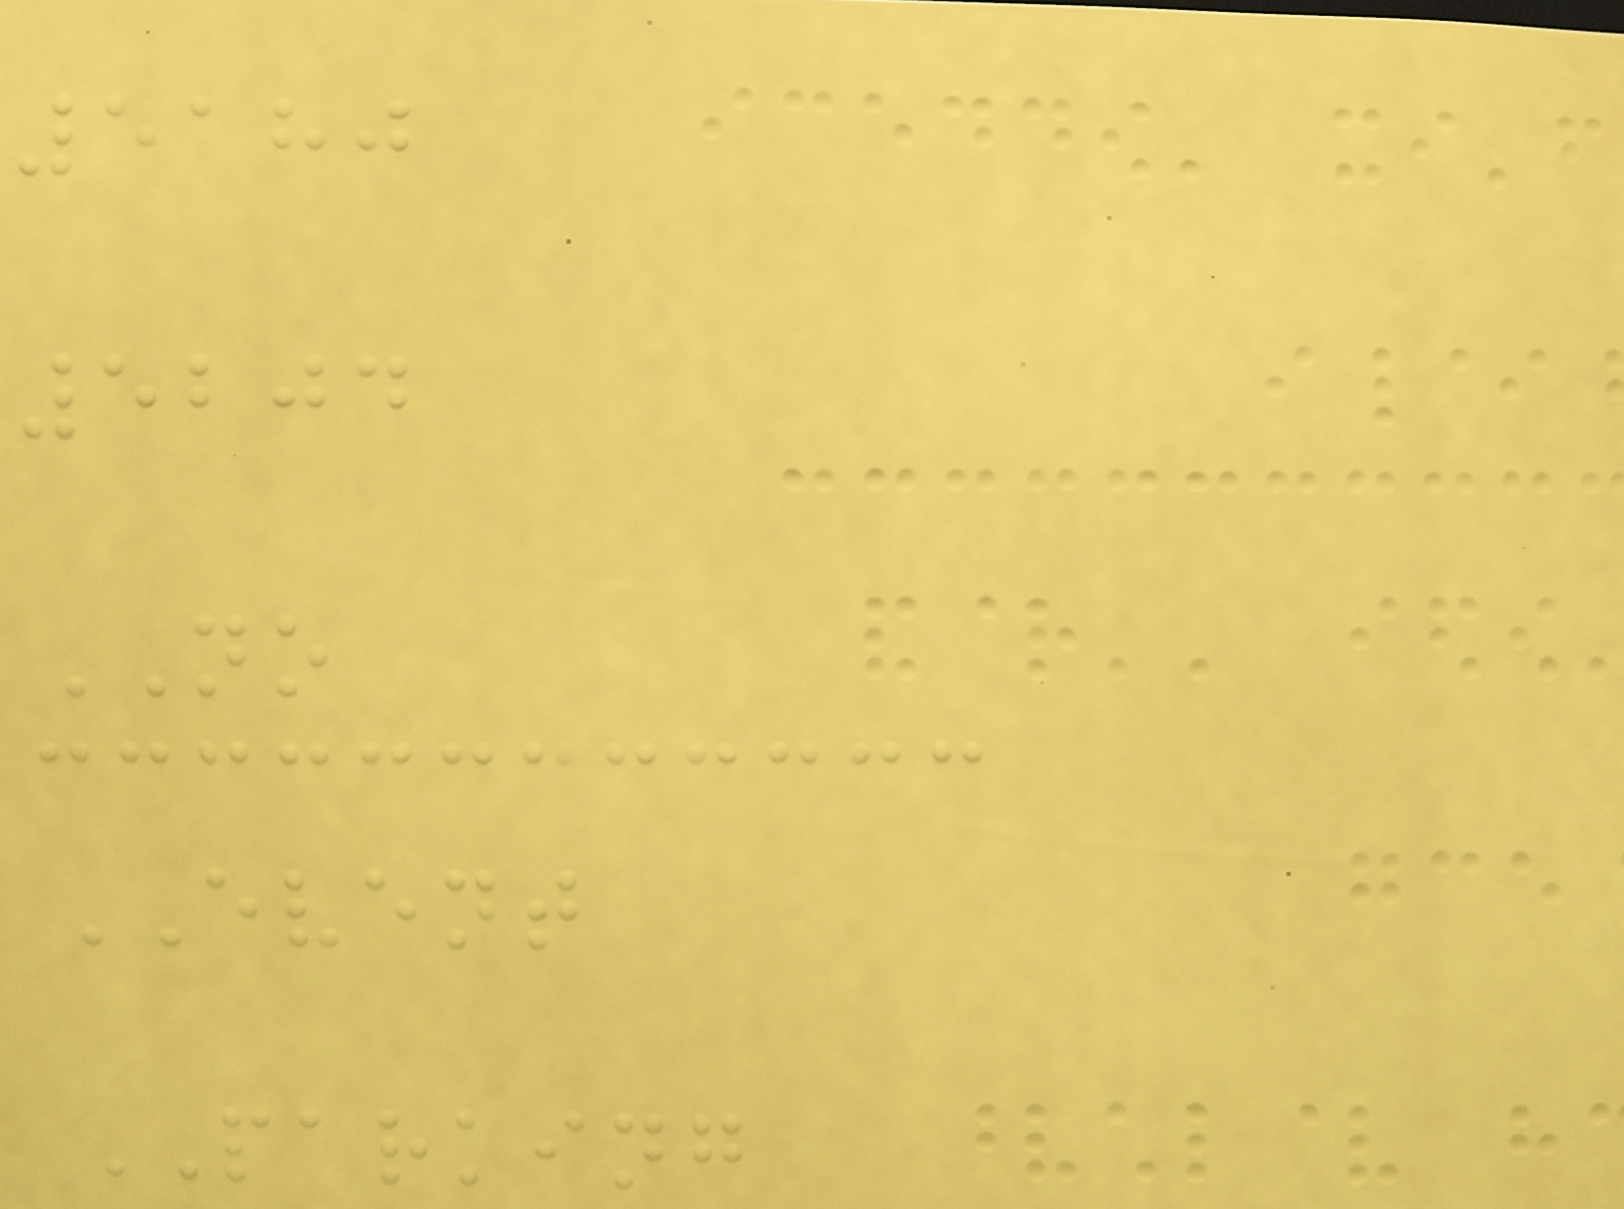5180
5204
NO
EVENT
PARKING
